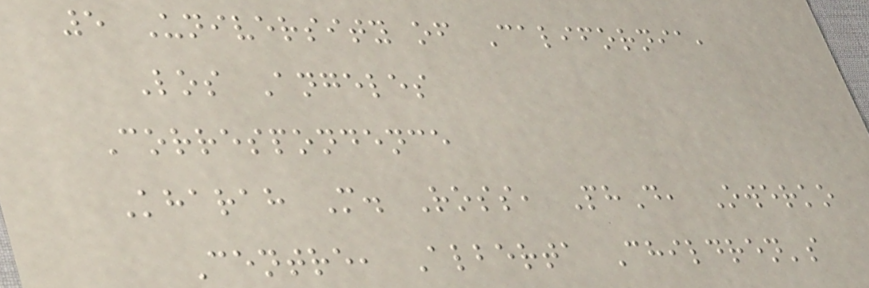5 University of California,
Los Angeles
Correspondence
Kharah M. Ross, PhD, Owerko
Centre, Alberta Children's
